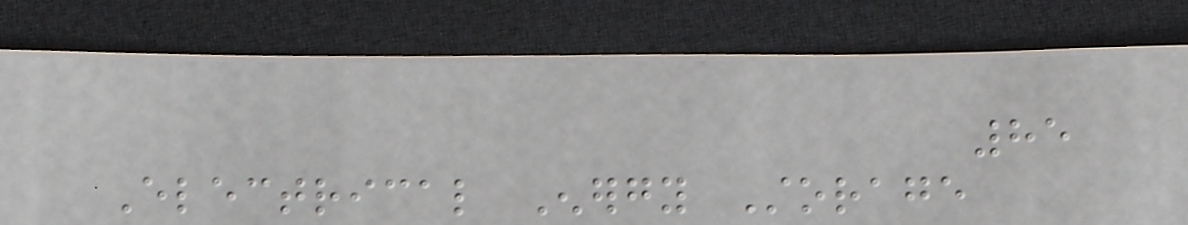85
Electrical Energy Storage
